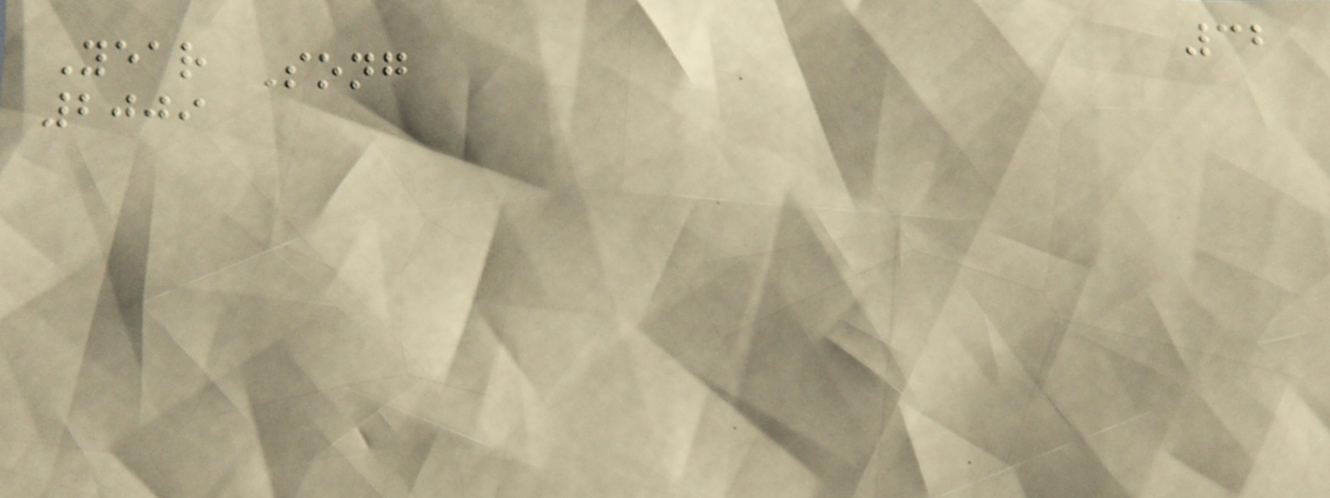32
Year Song
2009
